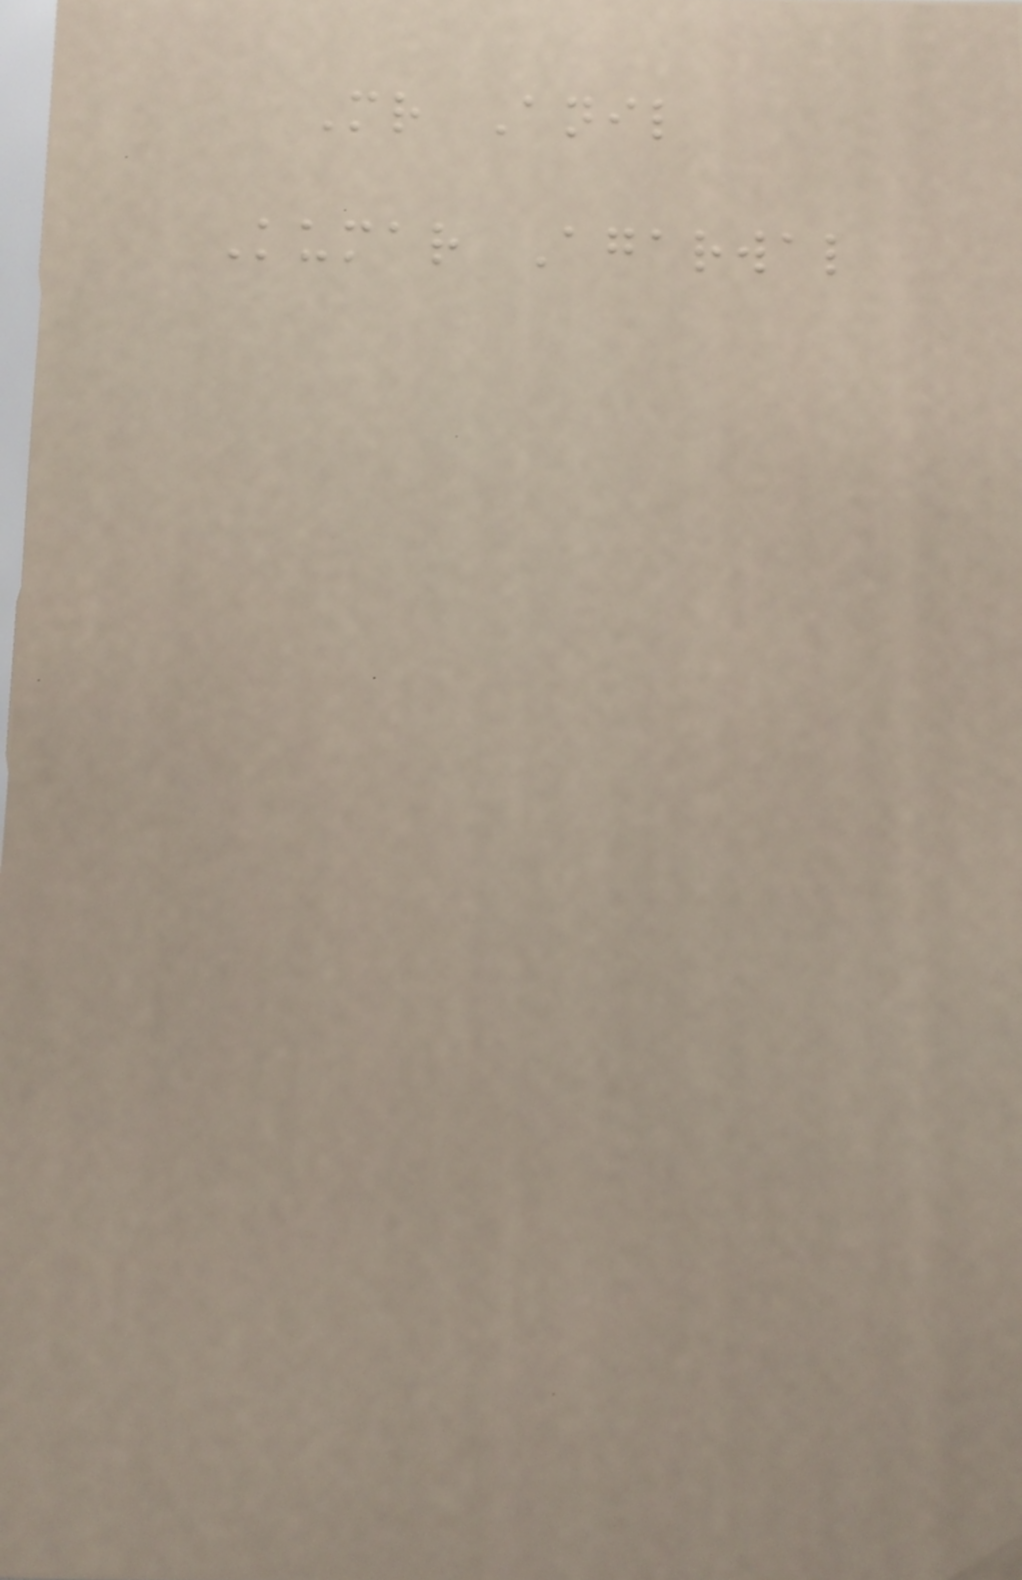Mr Anil
Kumar Agarwal
